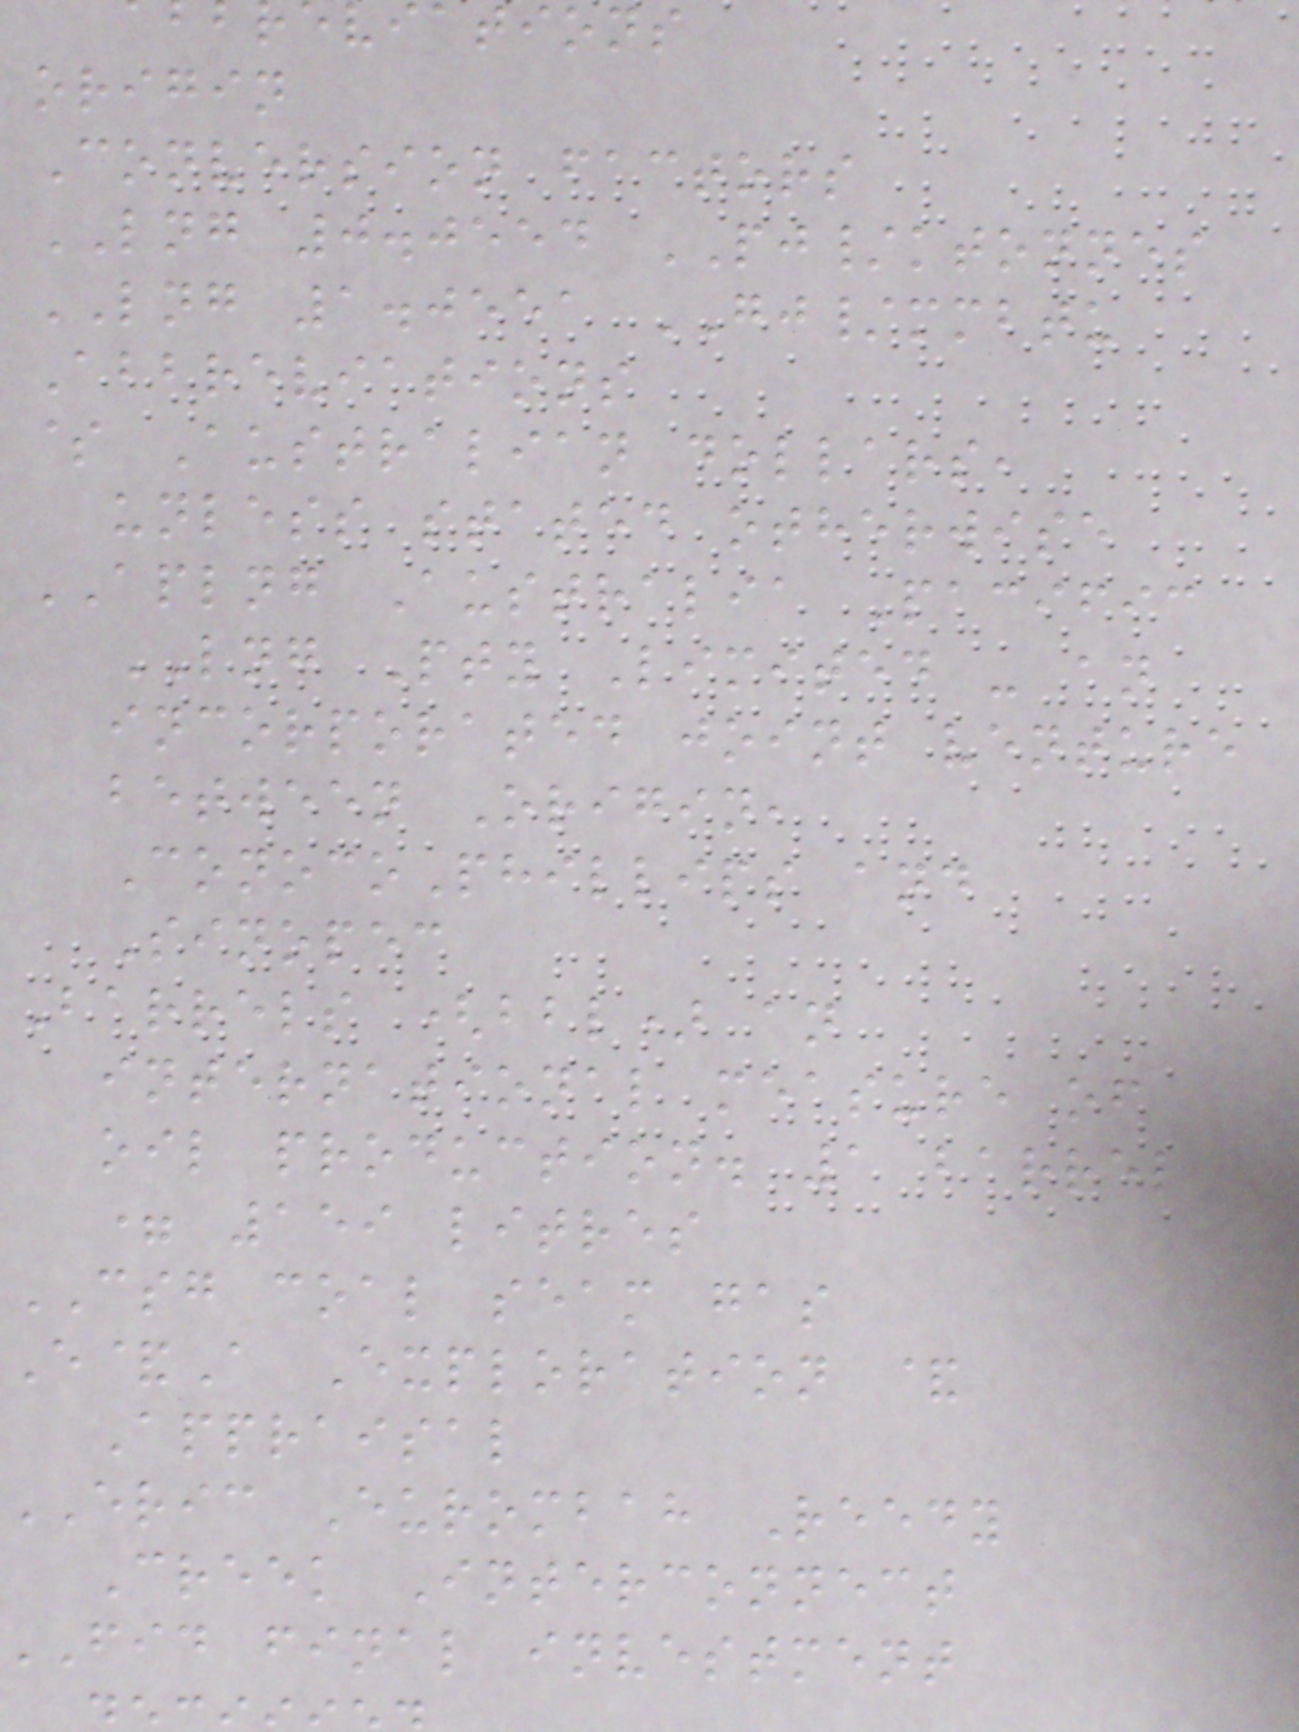viations
origin
Conversion factors
LNG 0.0554 PJ/ktonnes
LNG 1.0551 GJ/mmbtu
Abbreviations
$ Australian dollars,
unless stated otherwise
APLNG Australia Pacific
LNG Pty Limited - an
incorporated joint venture
between Origin,
ConocoPhillips and
Sinopec
Barrels (bbl) an
international measure of
oil production. 1 barrel
= 159 litres
CSG coal seam gas
E&A Exploration &
Appraisal
ERIC Eurombah Reedy
Creek Interconnect
FID final investment
